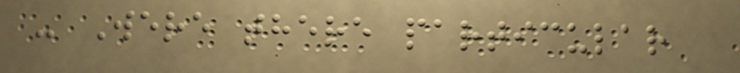- Were there particular
